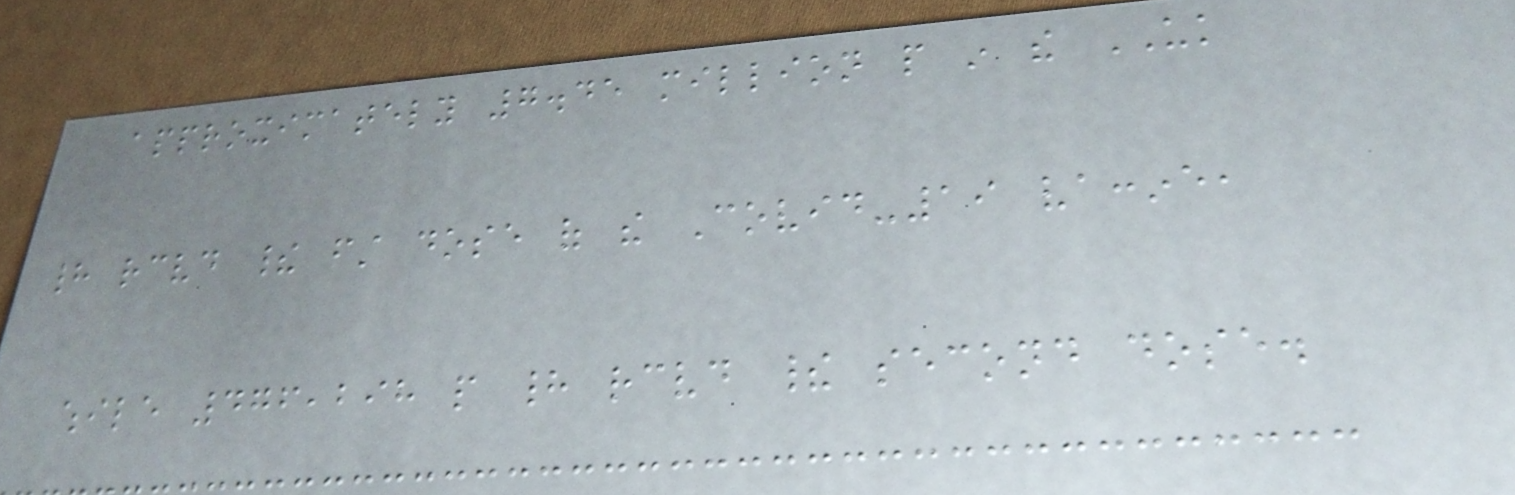approximately 7.45 million people in the UK
had received their first dose of the Covid-19 vaccine,
while 476,298 people had received their second dose.
